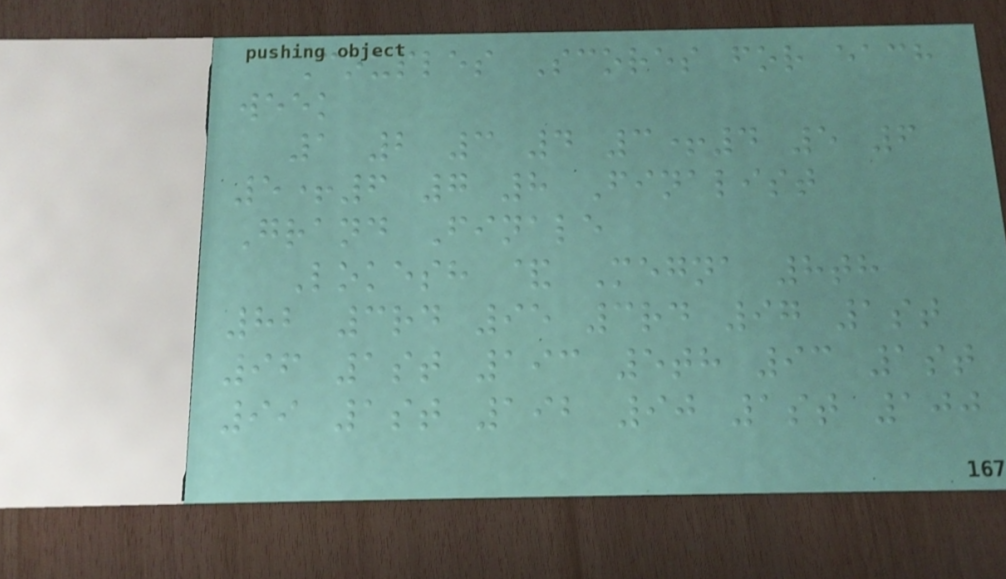Couples Scores for each
week
1 2 3 4 3+4 5 6
5+6 7 8 Finalist
Grand Finale
Lokesh & Megna 8th
82 3rd 95 3rd 97 1st
96 1st 193 5th 93 1st
99 1st 192 90 1st 100
